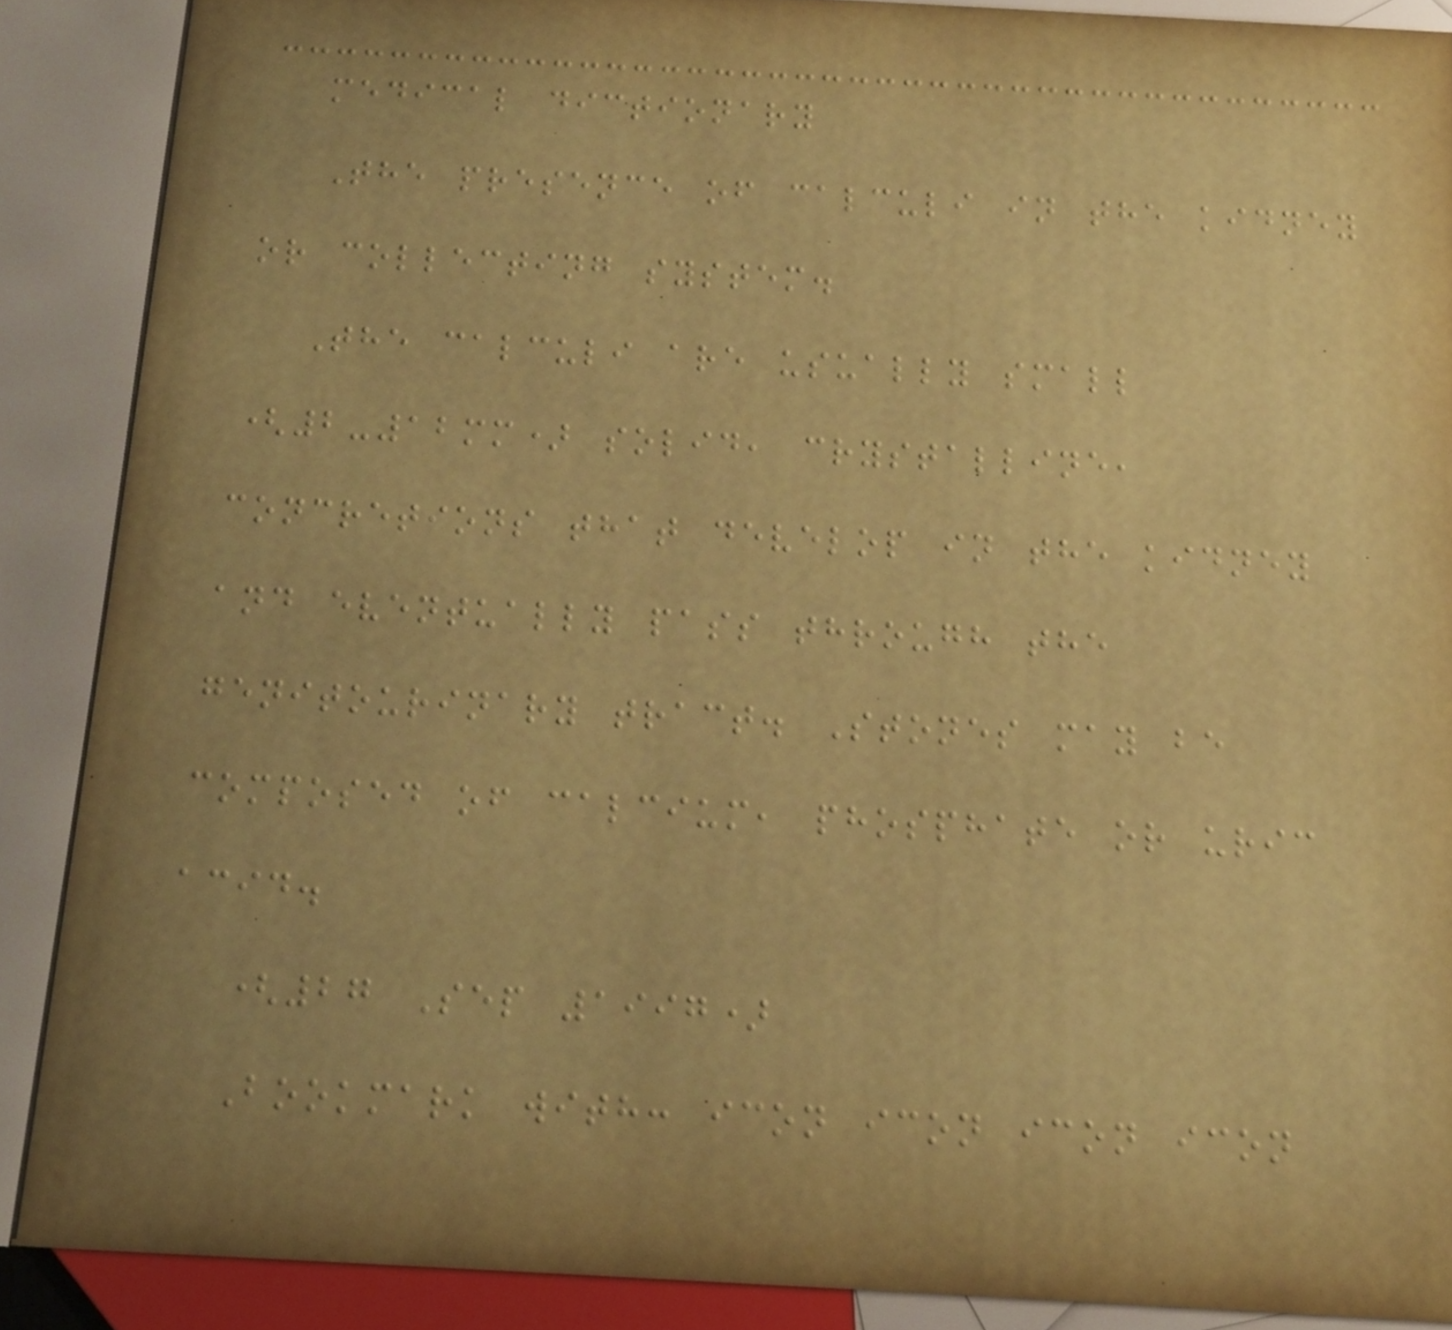medical dictionary
The presence of calculi in the kidney
or collecting system.
The calculi are usually small
(2-12mm) solid, crystalline,
concretions that develop in the kidney
and eventually pass through the
genitourinary tract. Stones may be
composed of calcium, phosphate or uric
acid.
(27 Sep 1997)
Bookmark with: icon icon icon icon
